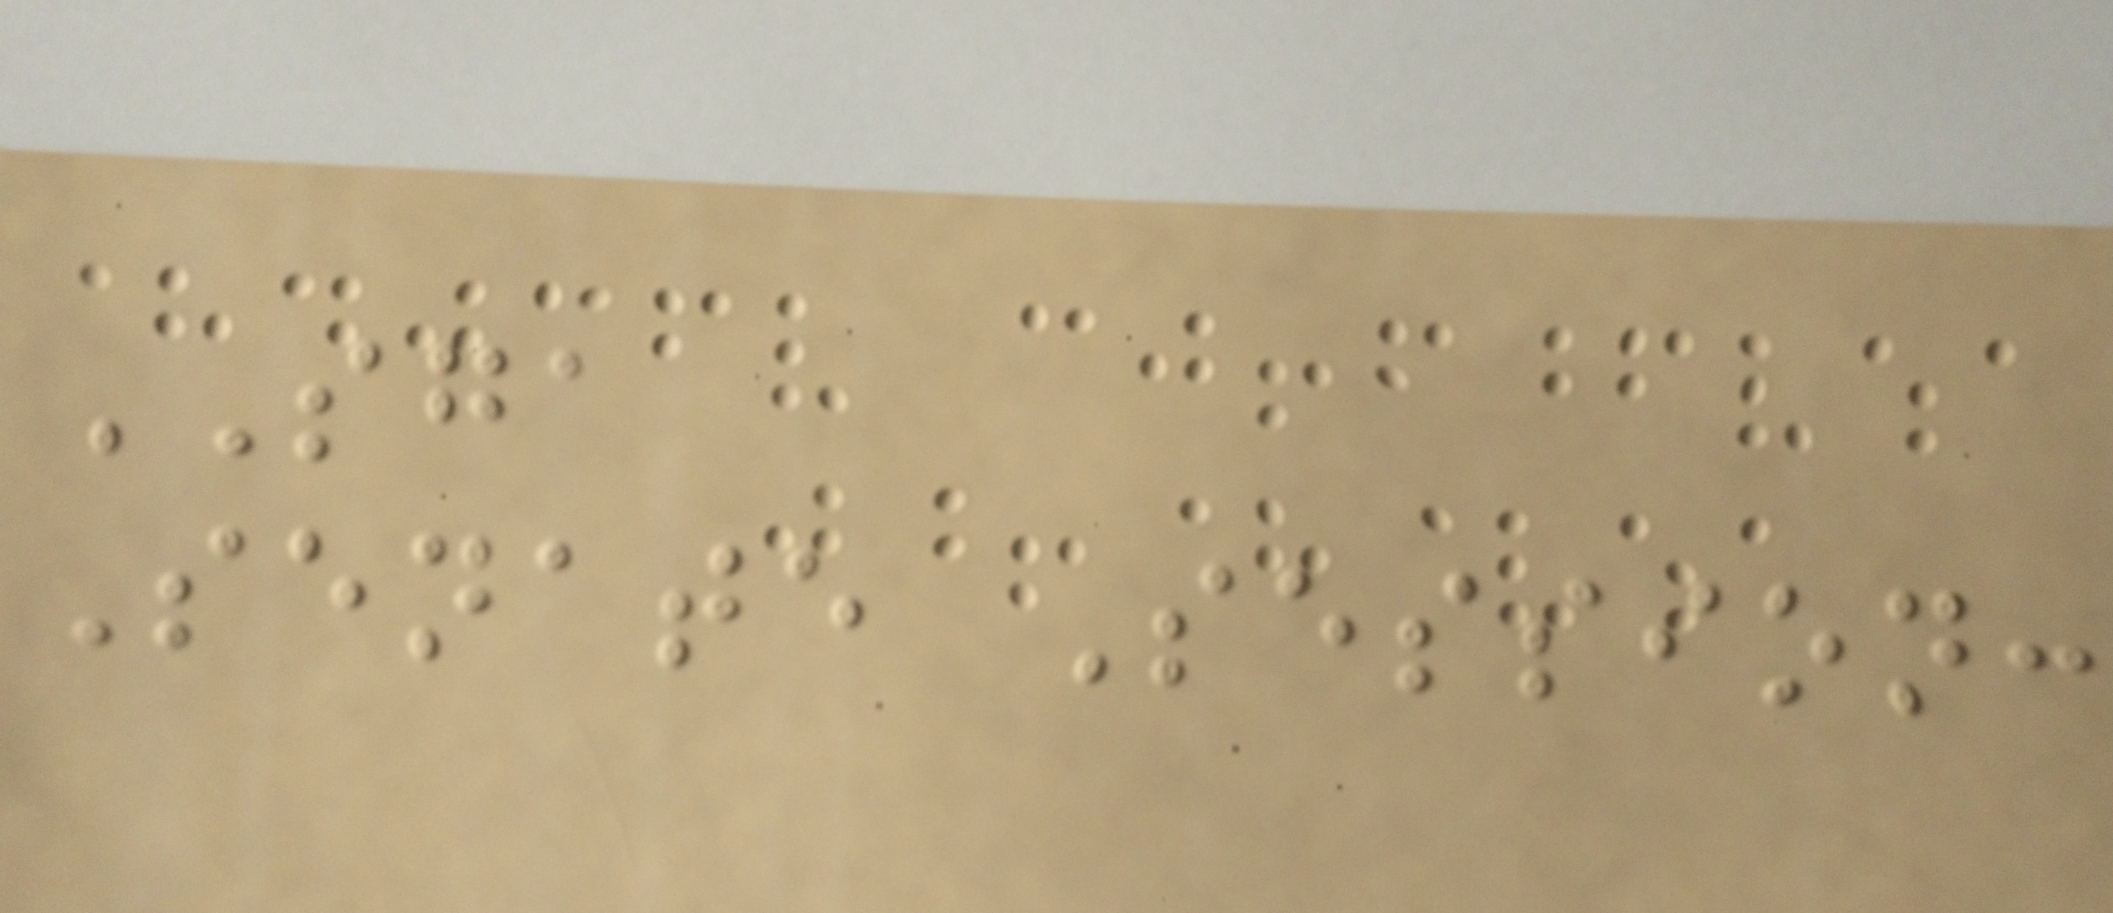SGA
Senate Session:
